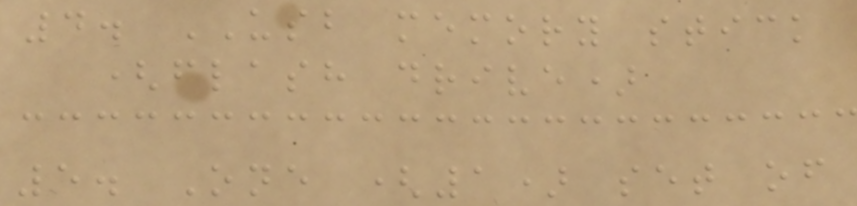4. USB memory stick
(flash drive)
5. One (1) set of
